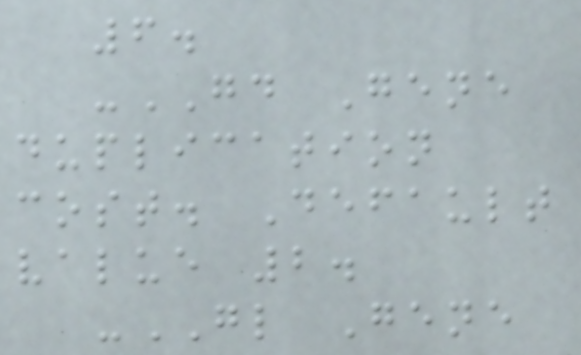6.
-GD Gene
duplication
cost. Default
value 2.
-GL Gene
